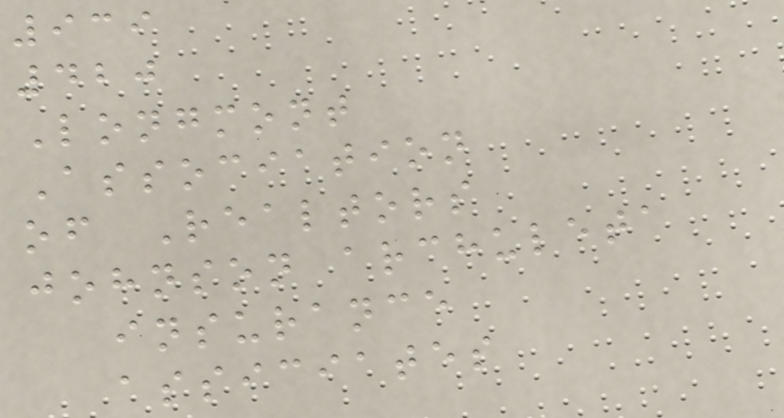939
420
Longmont
Association
of Realtors
johnson archuleta
insurance
assiciates
